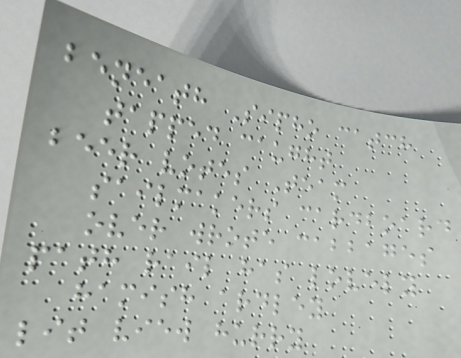beneath Sipho catch
tapped caught
beer votes Team
sailmakers cardboard
over wrote cabbages
path rail has lovely
hamish ardley
lit view hurry
